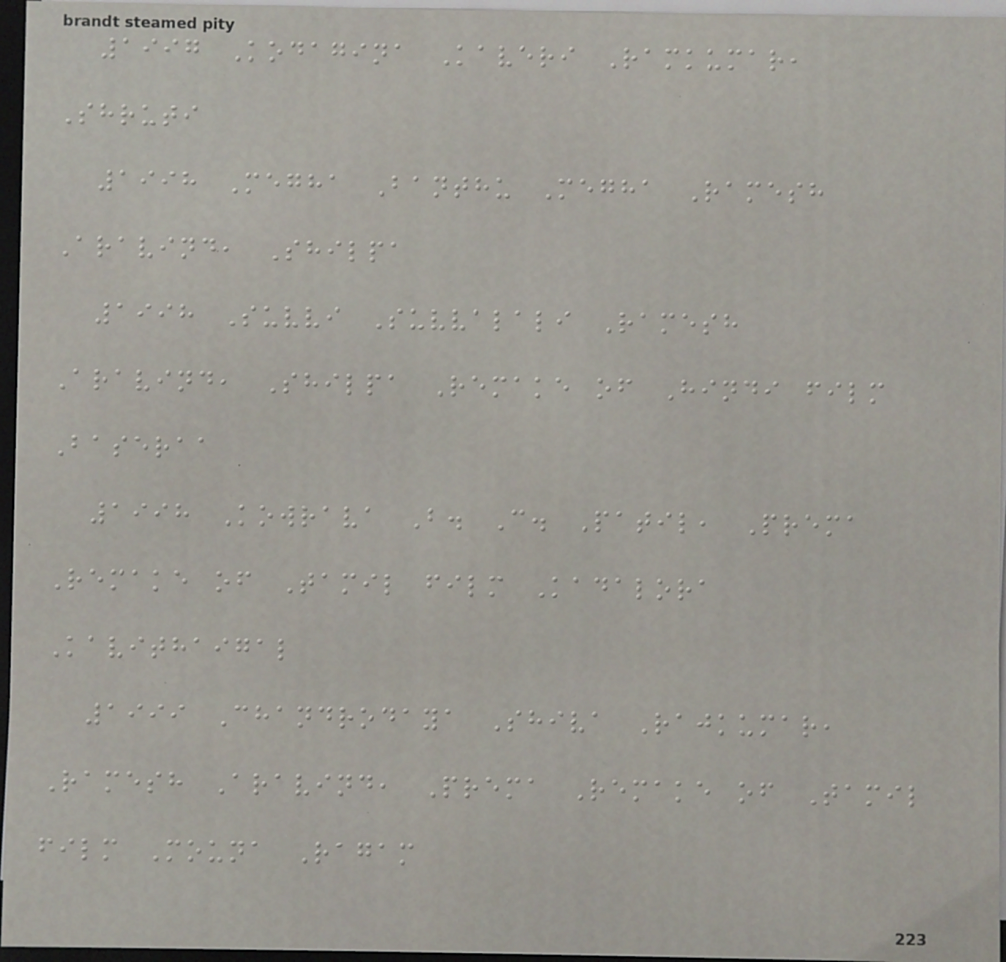1997 Kodagina Kaveri Ramkumar,
Shruti
1998 Megha Banthu Megha Ramesh
Aravind, Shilpa
1998 Suvvi Suvvalali Ramesh
Aravind, Shilpa Remake of Hindi film
Baseraa
1998 Kowrava B. C. Patil, Prema
Remake of Tamil film Kadalora
Kavithaigal
1999 Chandrodaya Shiva Rajkumar,
Ramesh Aravind, Prema Remake of Tamil
film Mouna Ragam
